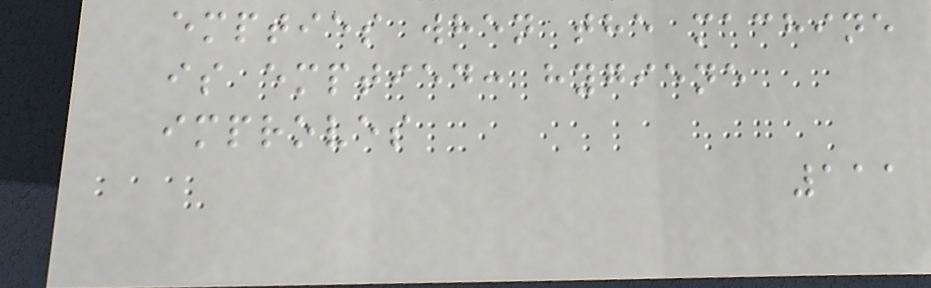empties when the machine
is emptied: hygiene
improves
111
